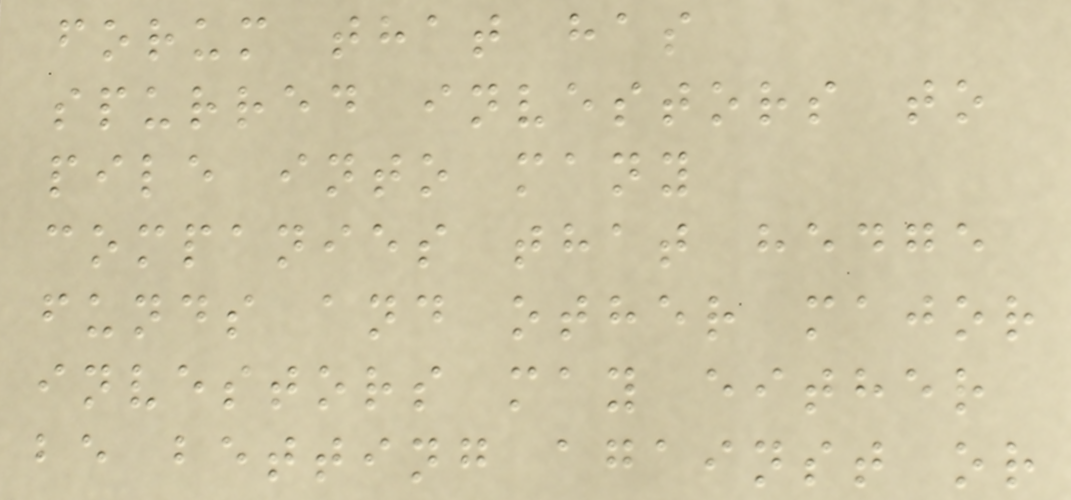forum that has
spurred investors to
pile into many
companies that hedge
funds and other major
investors may either
be betting against or
